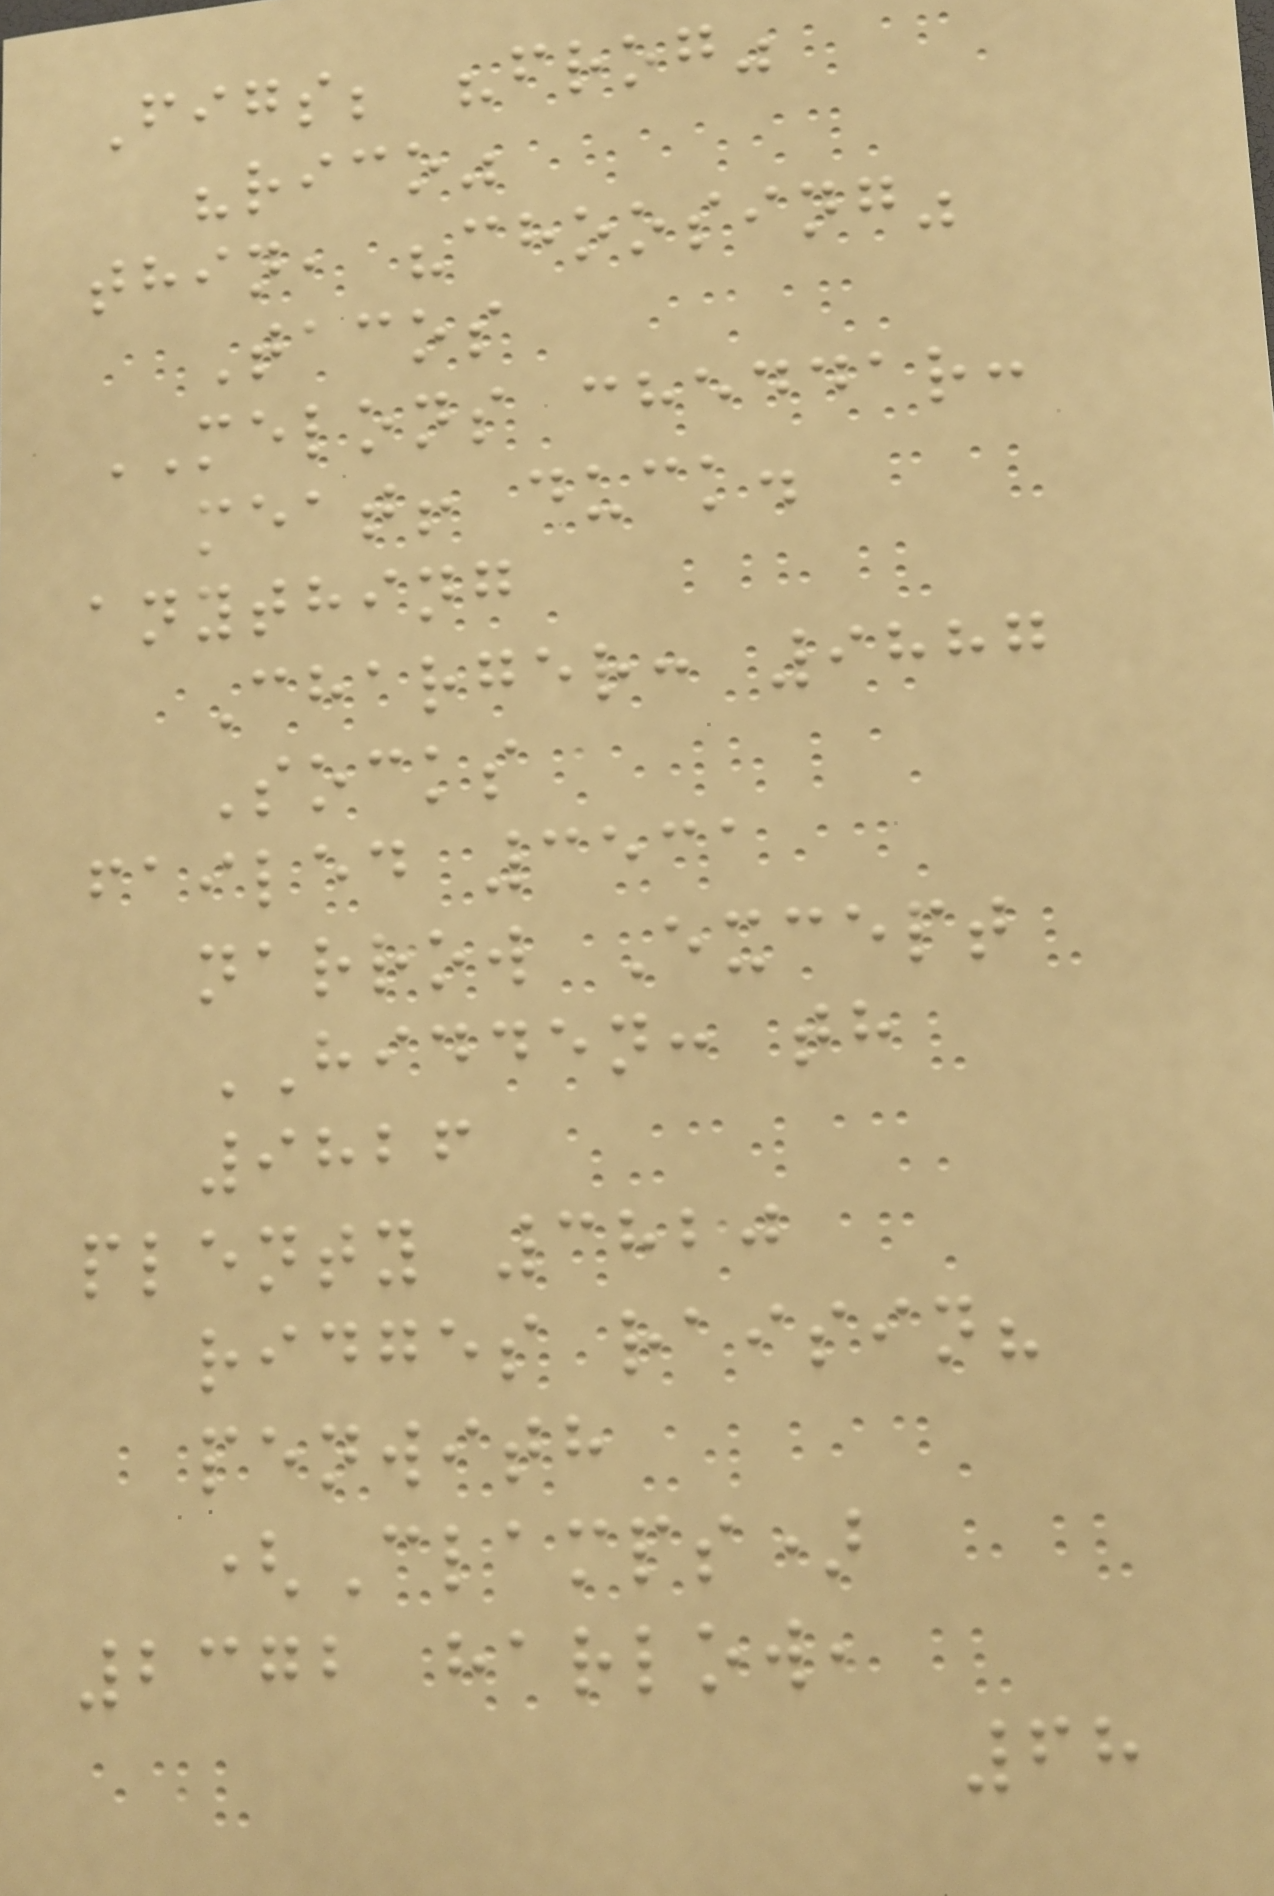Figs; "frog"
"rico"
thin, "choosing"
Tacos
MELONS cheddar:
meat! duck.
anything
Charger: 9887
Socks
failed 3531
narrow Except
HIDDEN: th
9826
plenty 3820
ridges raisin?
penwith
(Clamps)
2372 harlow,
68
